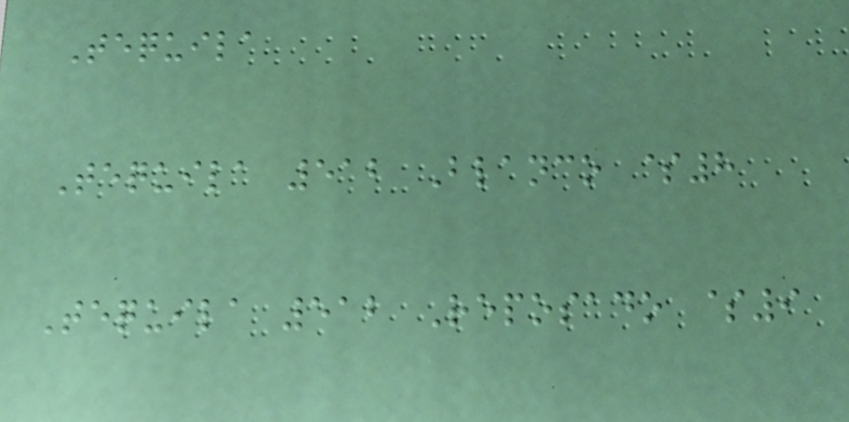Tequila
Tequila 512 Blanco $8
Tequila 512 Reposado $9
